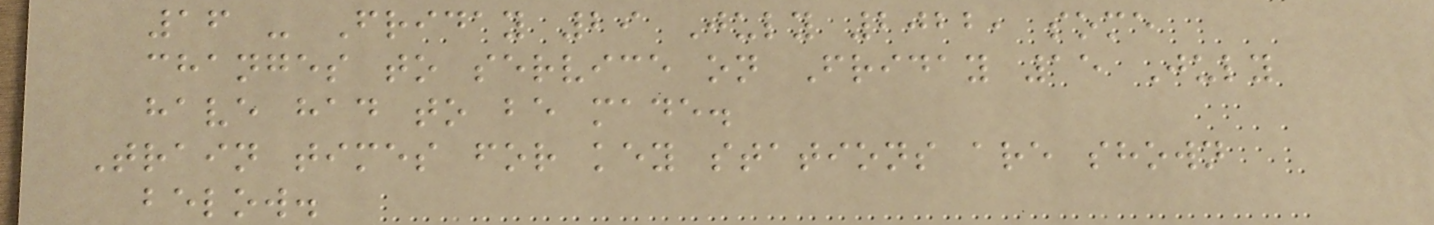16 - Friday 29 July 2022, some
changes to service on Friday 15 July
have had to be made.
Train times for key stations are shown
below.
